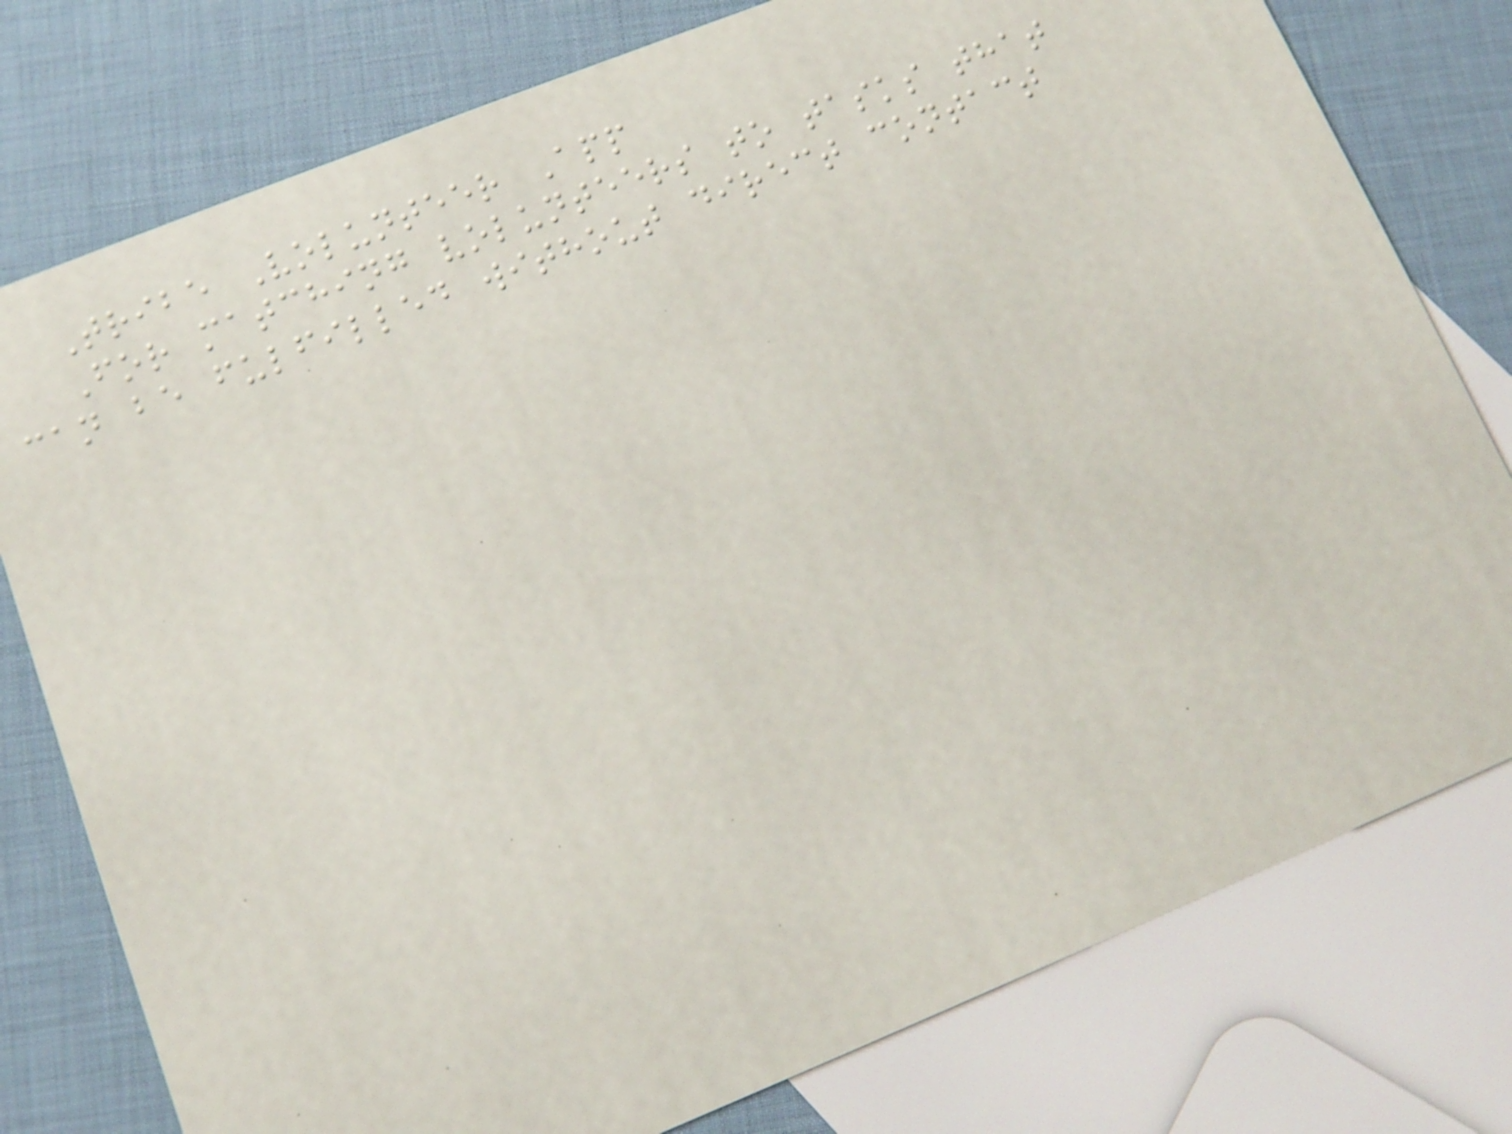Tribe Volunteer App
For matching volunteers to tasks that
can be fulfilled without direct contact
